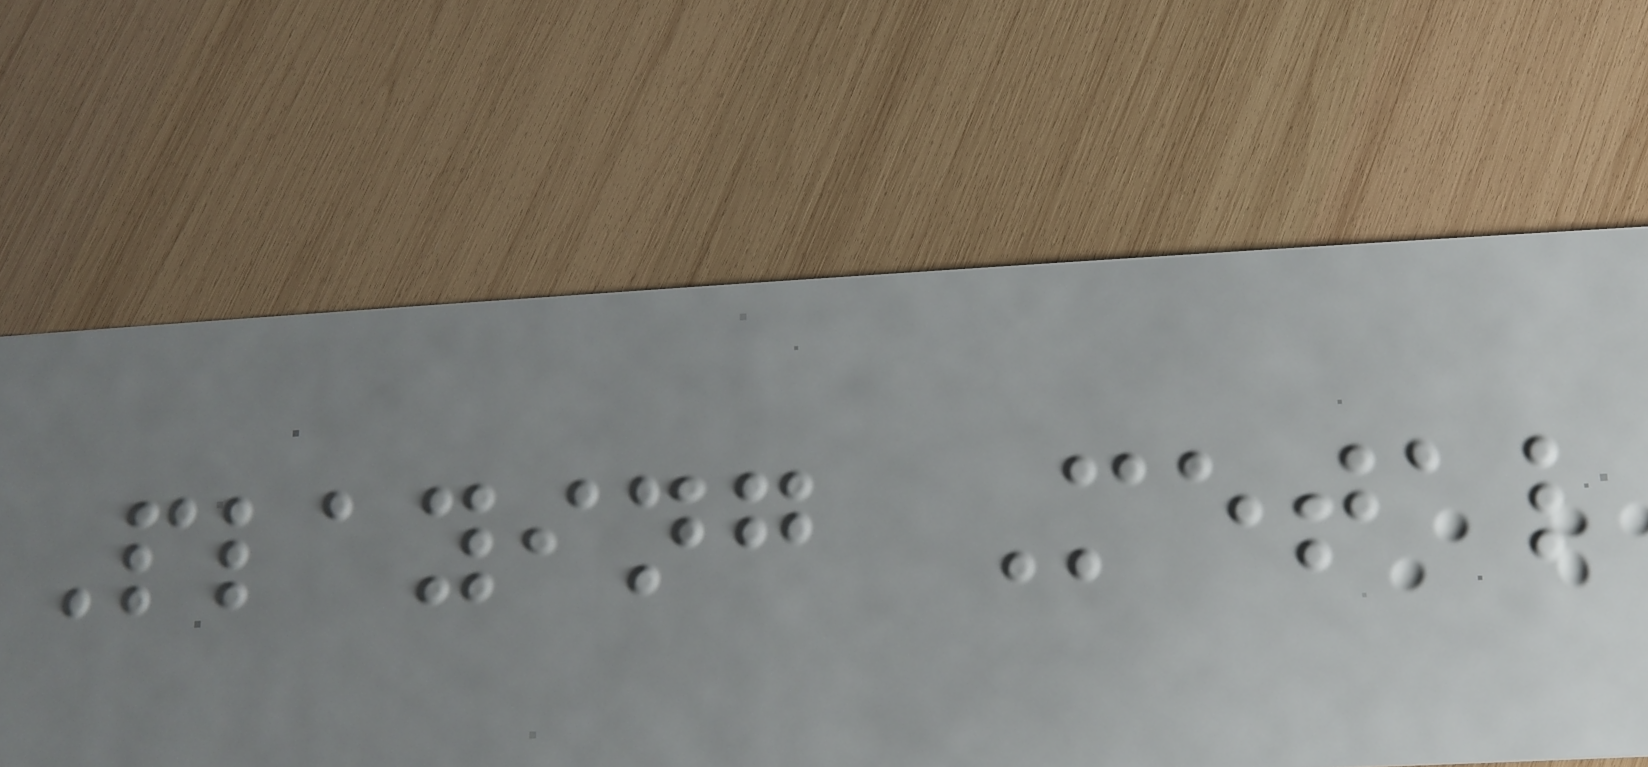Playing Metal
